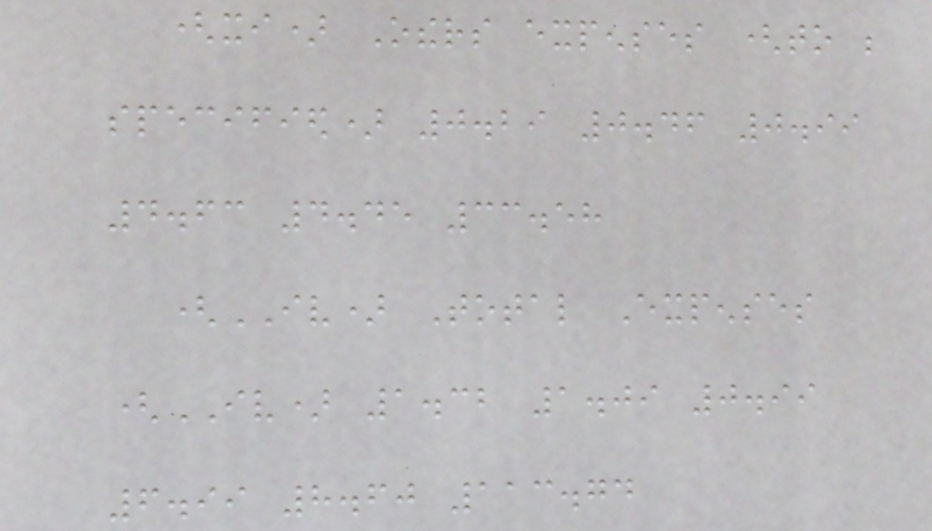(xi) Others expenses (to be
specified) 0.29 0.46 0.99
4.63 4.45 33.58
(IV) Total Expenses
(IV) 1.32 1.09 0.99
6.99 8.60 113.74
